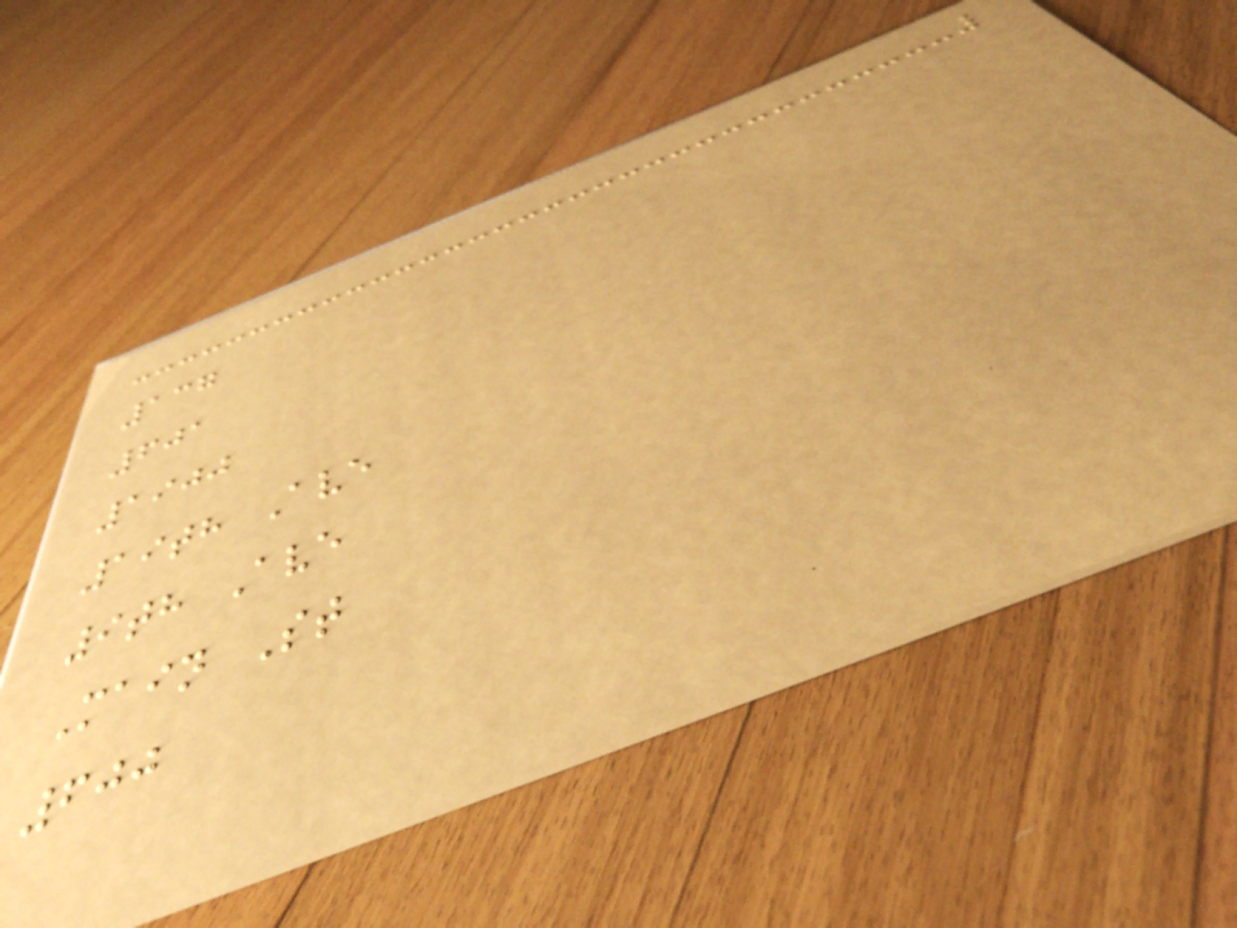137
601
1900
19th Ave
9th Ave
Main St
600
